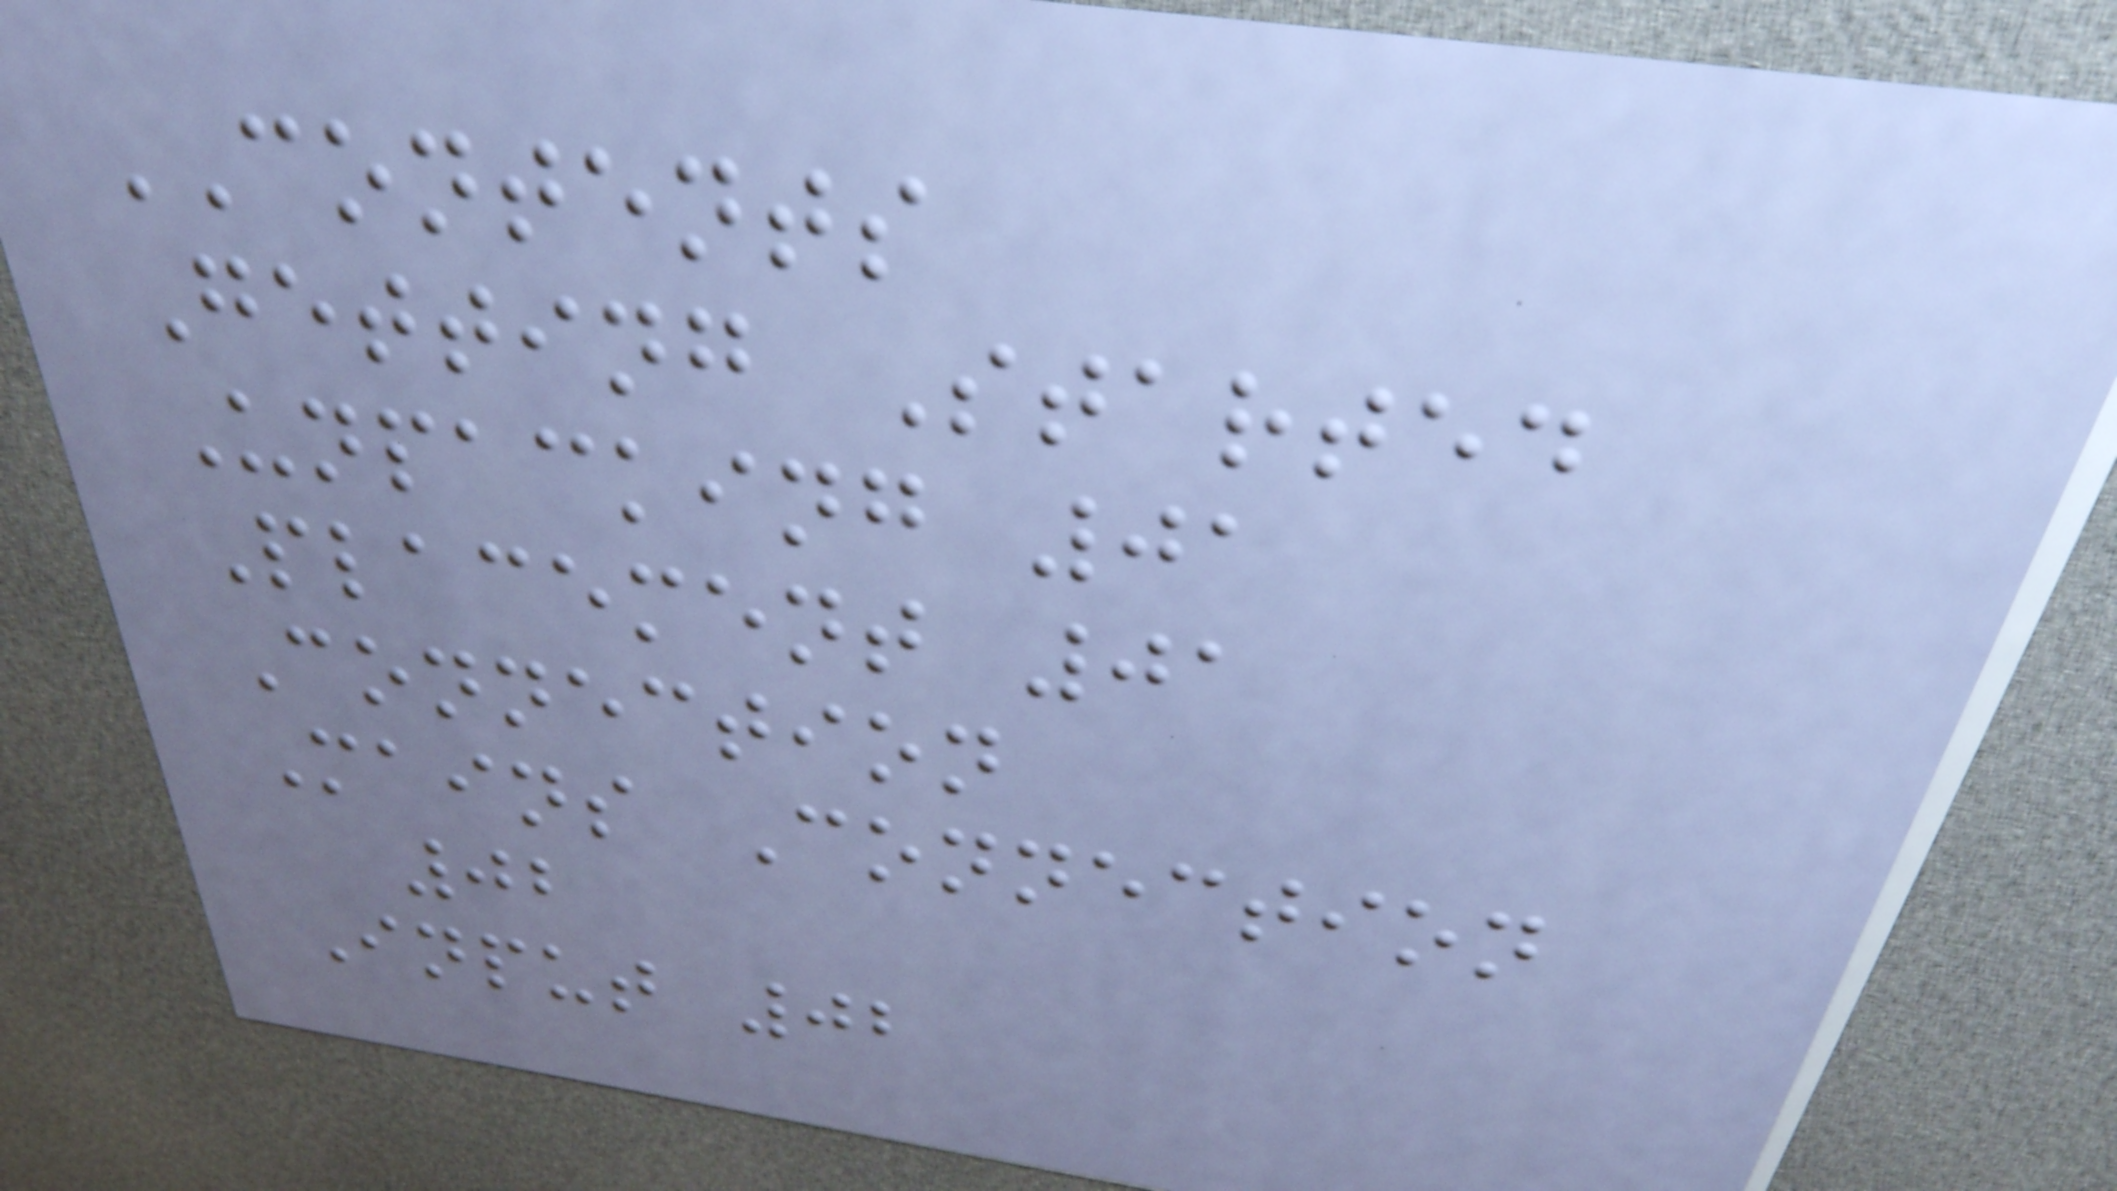CONTENTS
Getting Started
Unpacking 01
Placement 01
Connection
Mains Connection
02
Input 02
